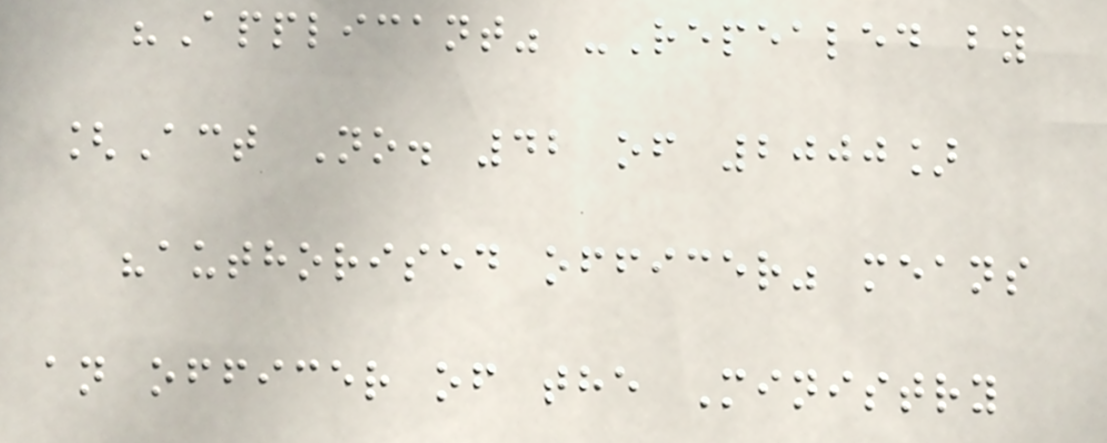"Applicant" -Repealed by
[Act No. 42 of 2000]
"authorised officer" means
an officer of the Ministry
